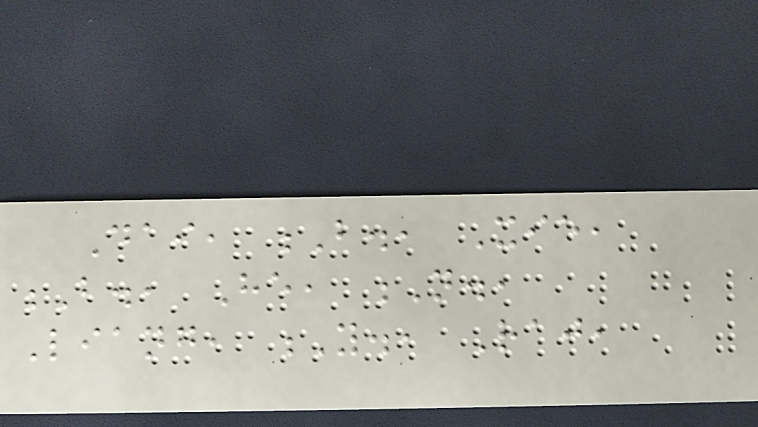Dai, B., Xie,
B., He, N.,
Liang, Y., Raj,
